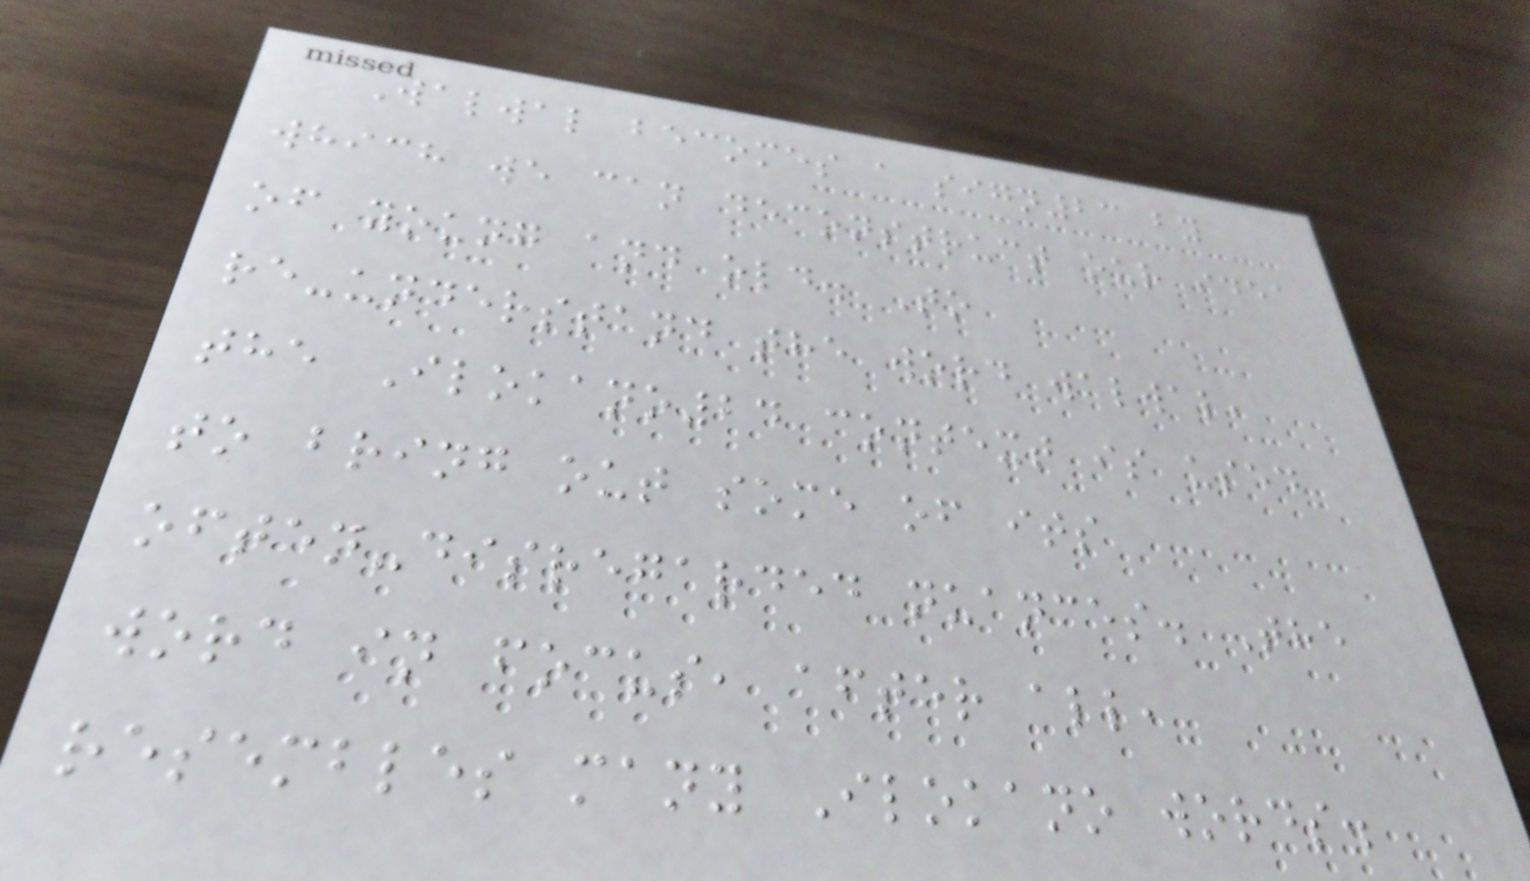Walwal becomes a sign23 by
which we can deconstruct our idea
of young and old. To
re-understand the word walwal,
the Ilokano24 context is used
to bring out some of its
often-disregarded nuances. The
word in focus, after all,
resembles many Ilokano words.
